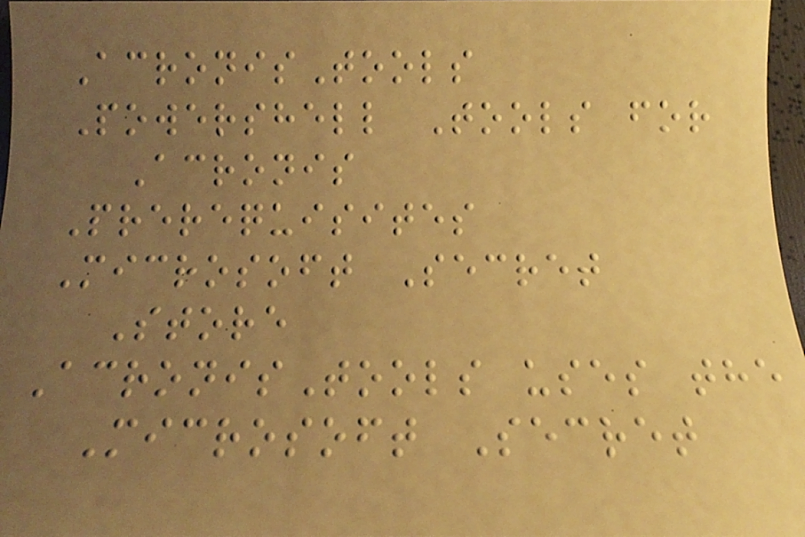AcronisTools
Powershell Tools for
Acronis
Prerequisites
Microsoft Secret
Store
AcronisTools uses the
Microsoft Secret
